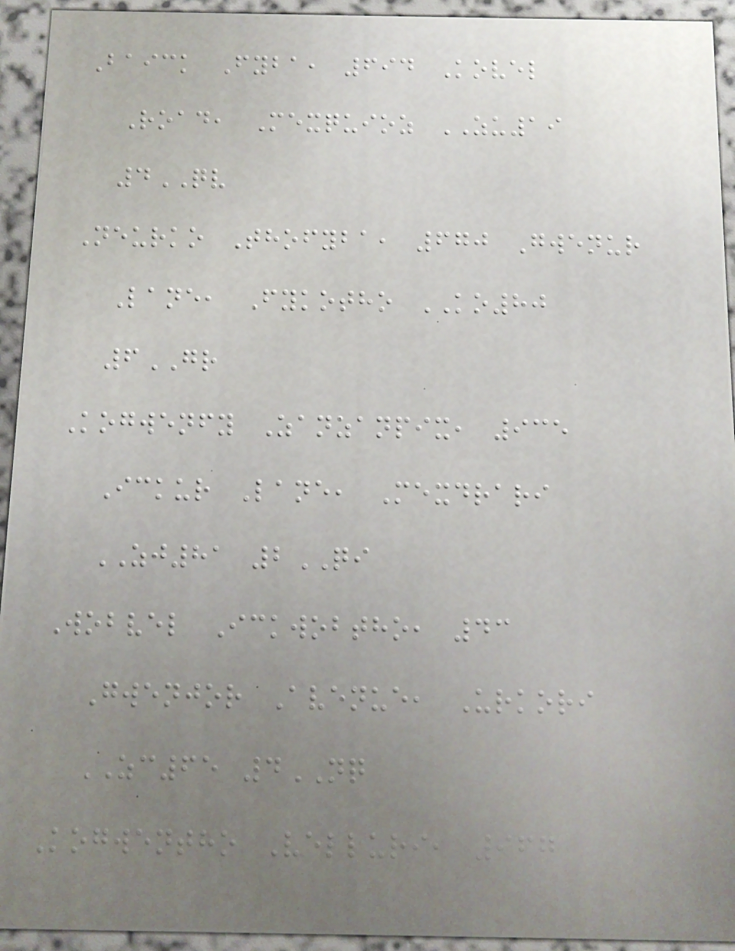Baick Fyba, 694 Kovel
Road, Mexquioz ZU19
4QV
Neurko Thofyba, 670 Gwenur
Lane, Fykotho KO80
6GR
Kogwenfy Zanzanpix, 935
Ickur Lane, Mexdrari
ZJ81 2QI
Wobvel Ickwobtho, 43
Gwenjor Avenue, Urkori
ZC65 4NQ
Kogwentho Velluri, 967
